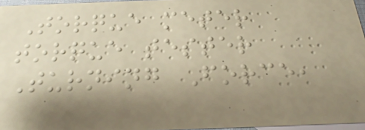Torque meter
torque tester
Turning Force,
